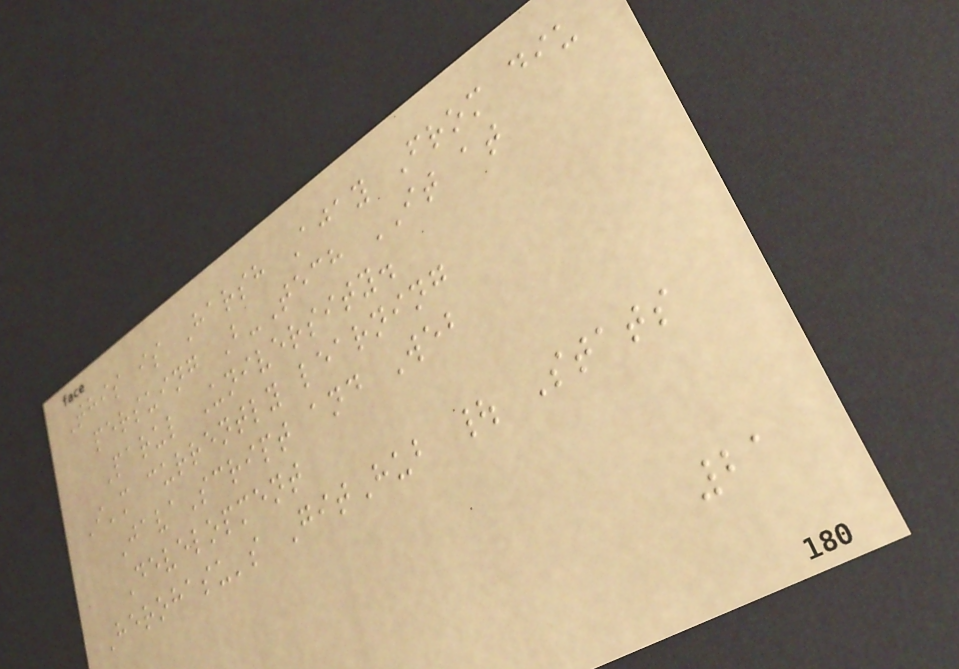This is Harsh Ajay From diu
persuing B-Tech IT at
Parul University.
I'm currently learning
JavaScript and Web
Development
Herohasu's GitHub | Stats
21
